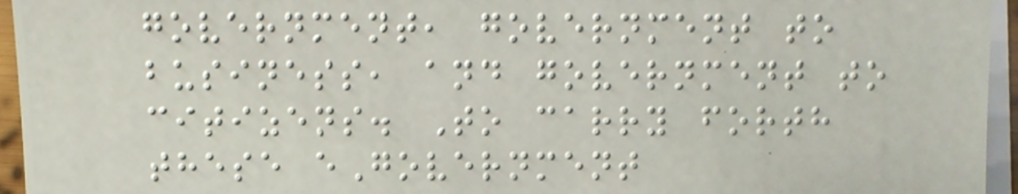government, government to
business, and government to
citizens. To carry forth
these eGovernment
